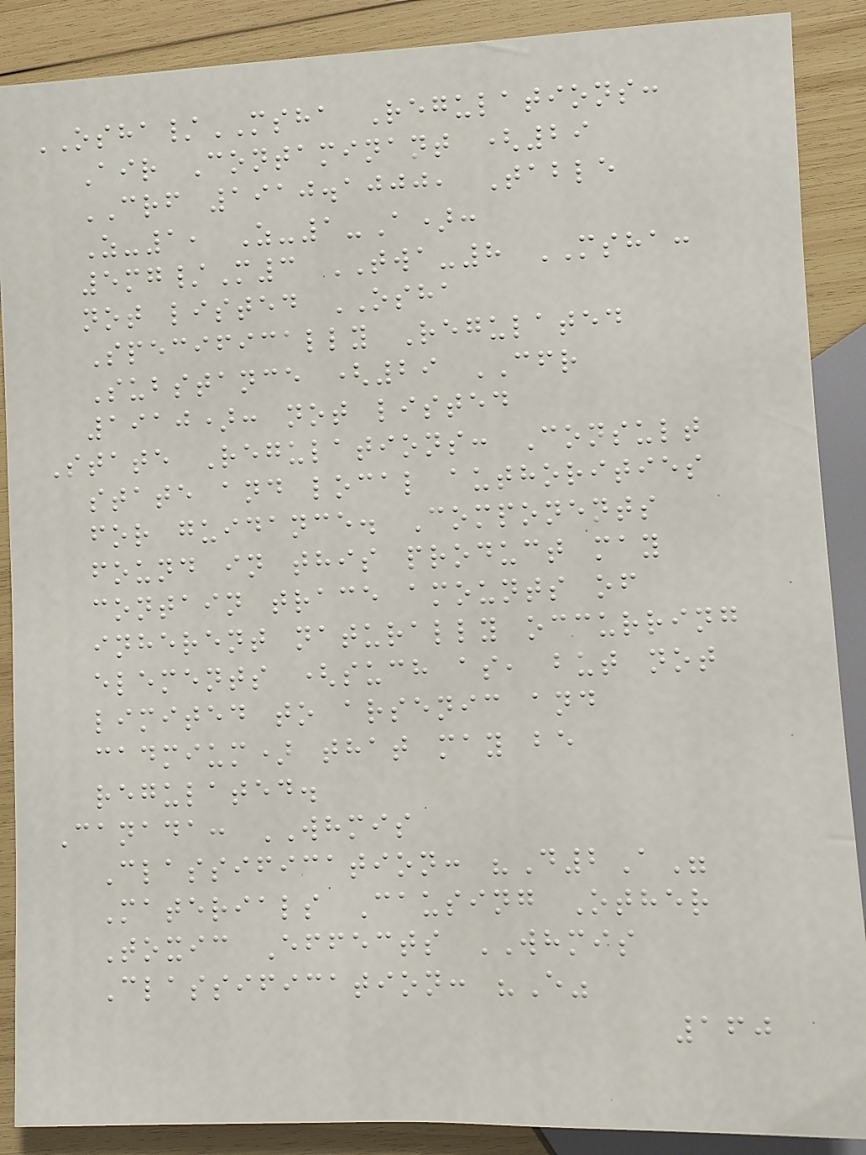OSHA/MSHA Regulations:
Air Contaminant (29
CRF 1910.1000, Table
Z-1, Z-1-A):
5mg/M3 TWA-8 MSHA:
not listed OSHA
Specifically Regulated
Substance (29 CFR
1910): not listed
State Regulations: Consult
state and local authorities
for guidance. Components
found in this product may
contain trace amounts of
inherent naturally occurring
elements (such as, but not
limited to arsenic and
cadmium) that may be
regulated.
Canada: WHMIS
Classification: "D2A"
Materials Causing Other
Toxic Effects WHMIS
Classification: "E"
160
